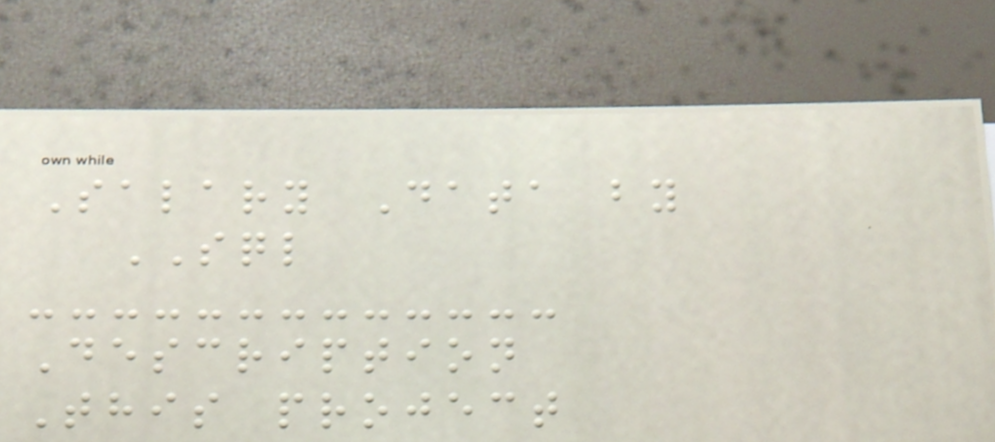Salary Data by
SQL
Description
This project
